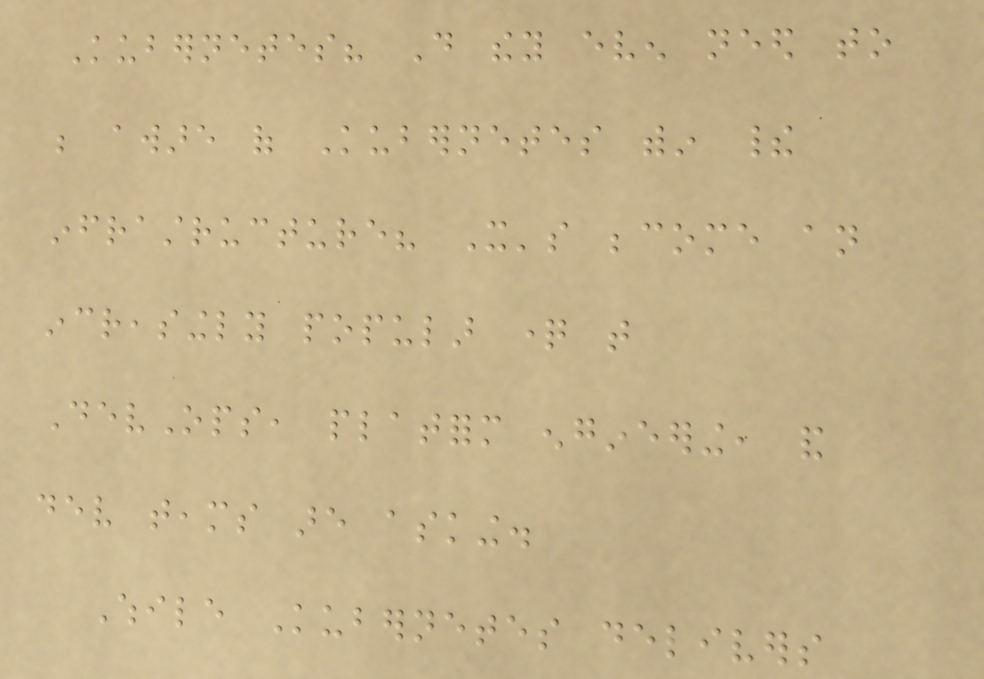Kubernetes? Do they even need to
be aware of Kubernetes within their
infrastructure? It's become an
increasingly popular question that
DevOps, platform engineering, and
dev teams are asking.
While Kubernetes delivers
